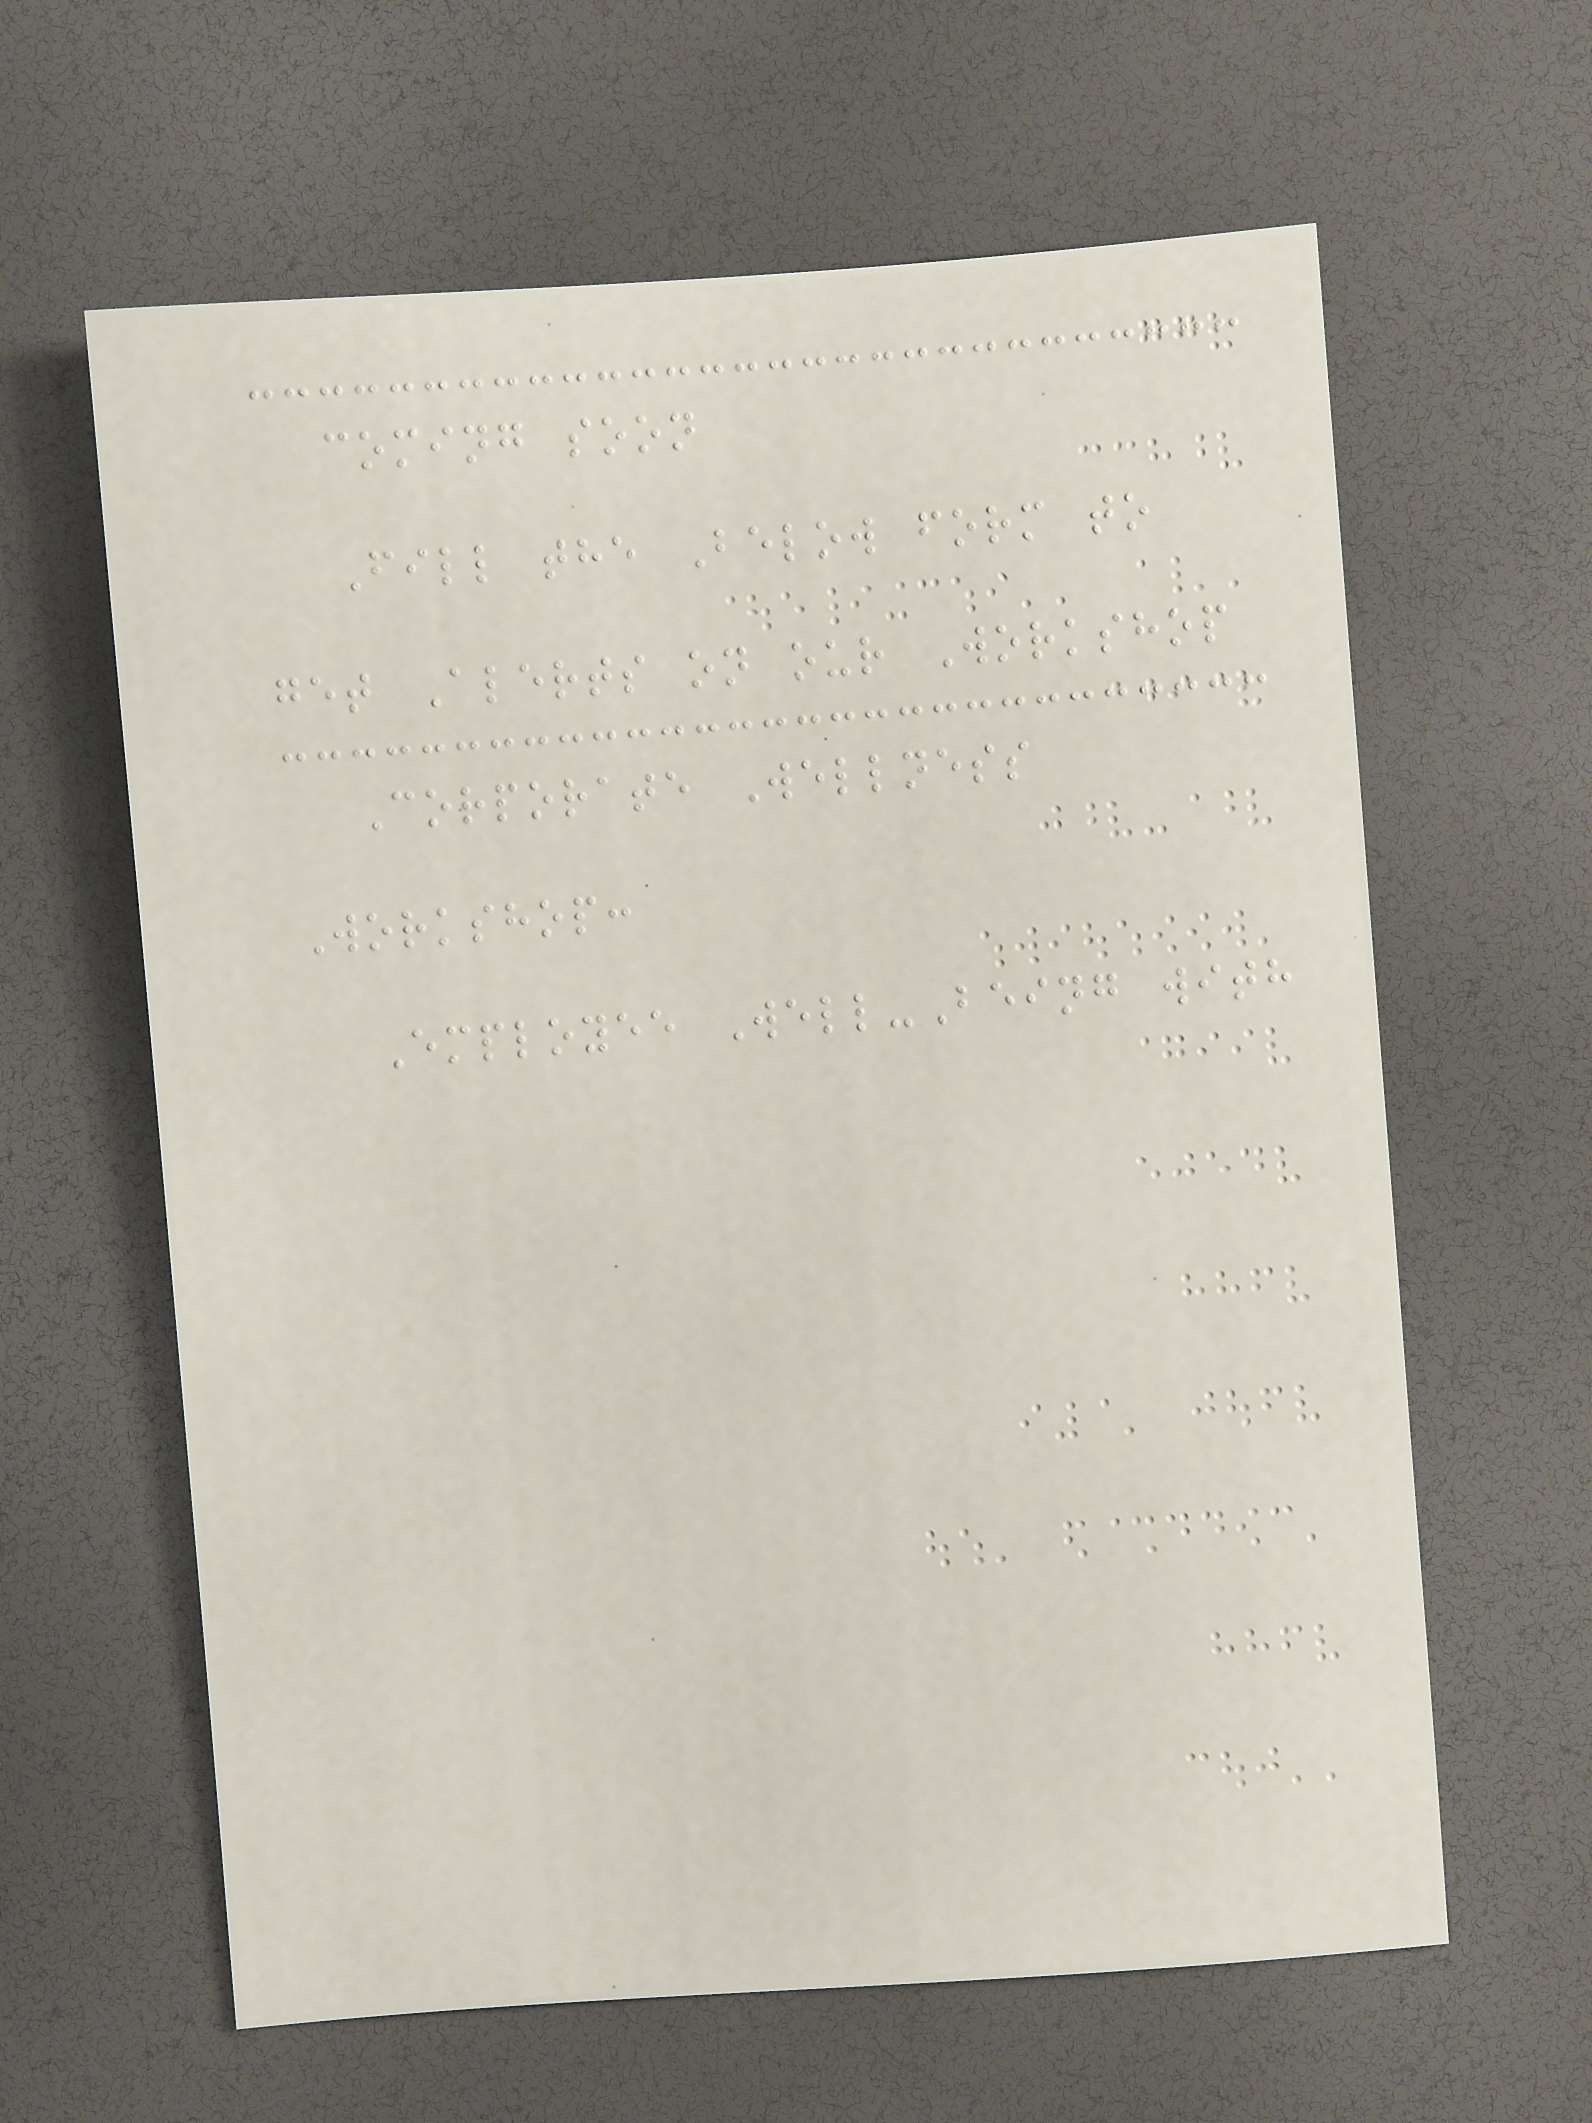coming soon
Fill the Below form to
get Alerts on our Workshop
Corporate Wellness
Workshop:
Employee Well-Being with
